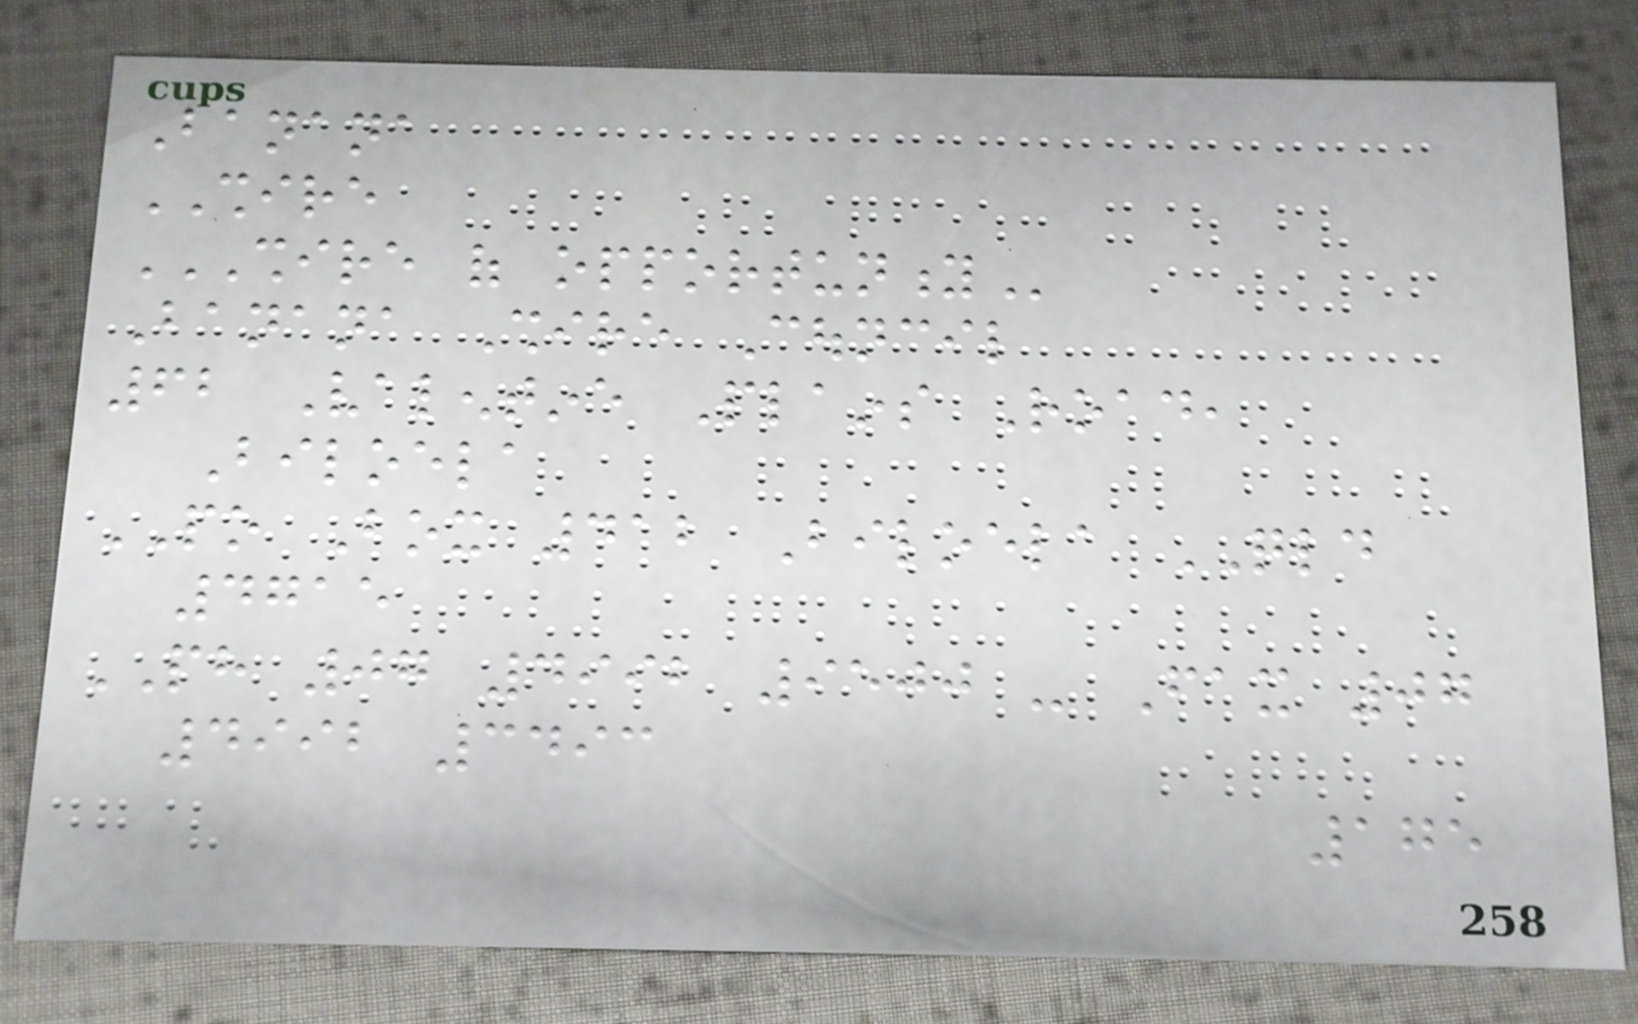Banana
SHIRE
SHIRE OF OPPORTUNITY
Banana Shire Council
62 Valentine Plains Road,
Biloela
PO Box 412 Biloela QLD
4715
PH 07 4992 9500 - Fax 07
4992 3493
175
